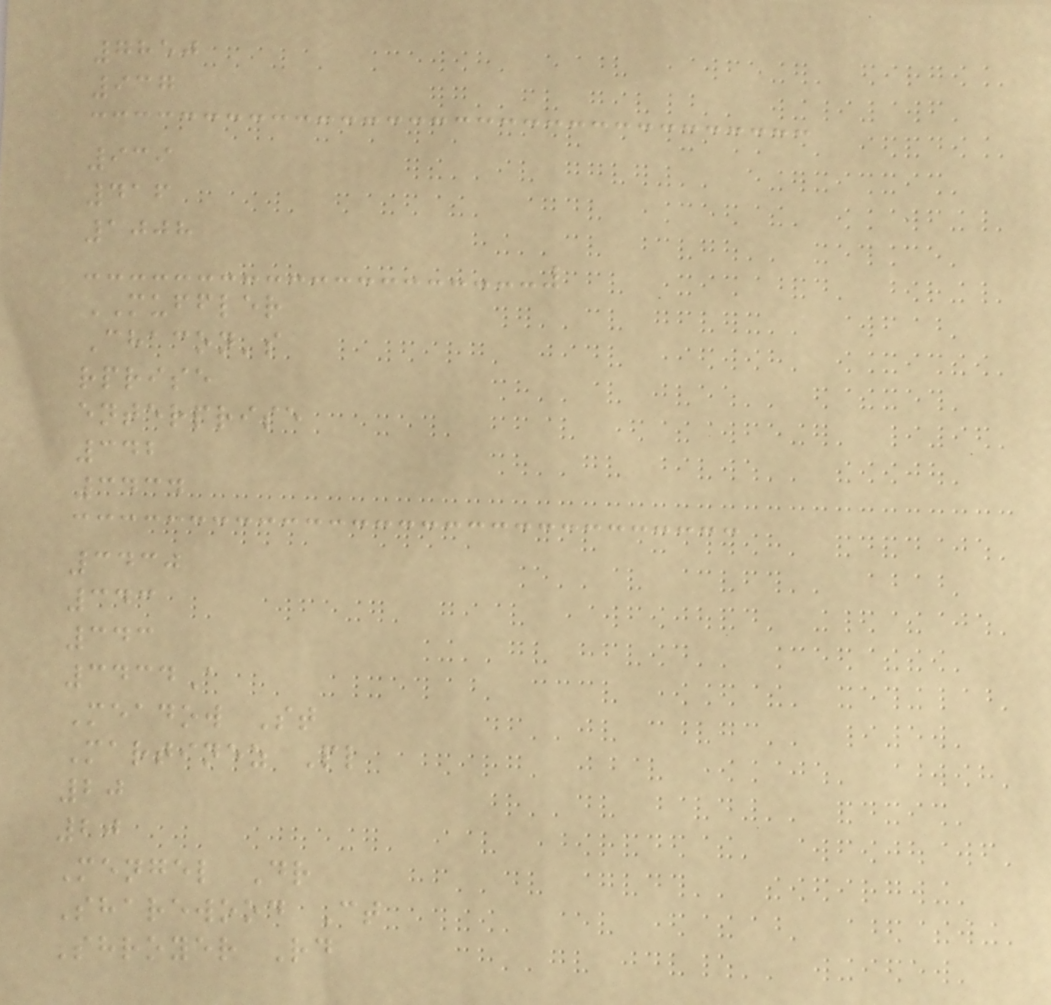7850
937
939
416
1008
MUFFLER
Chacon's
rprise
enterprise
342
3434
3430
343
343
3434A
Meadow St
Martinez Pl
20
20
Mengel Dr
Sharewood Ct
Shroyer Rd
